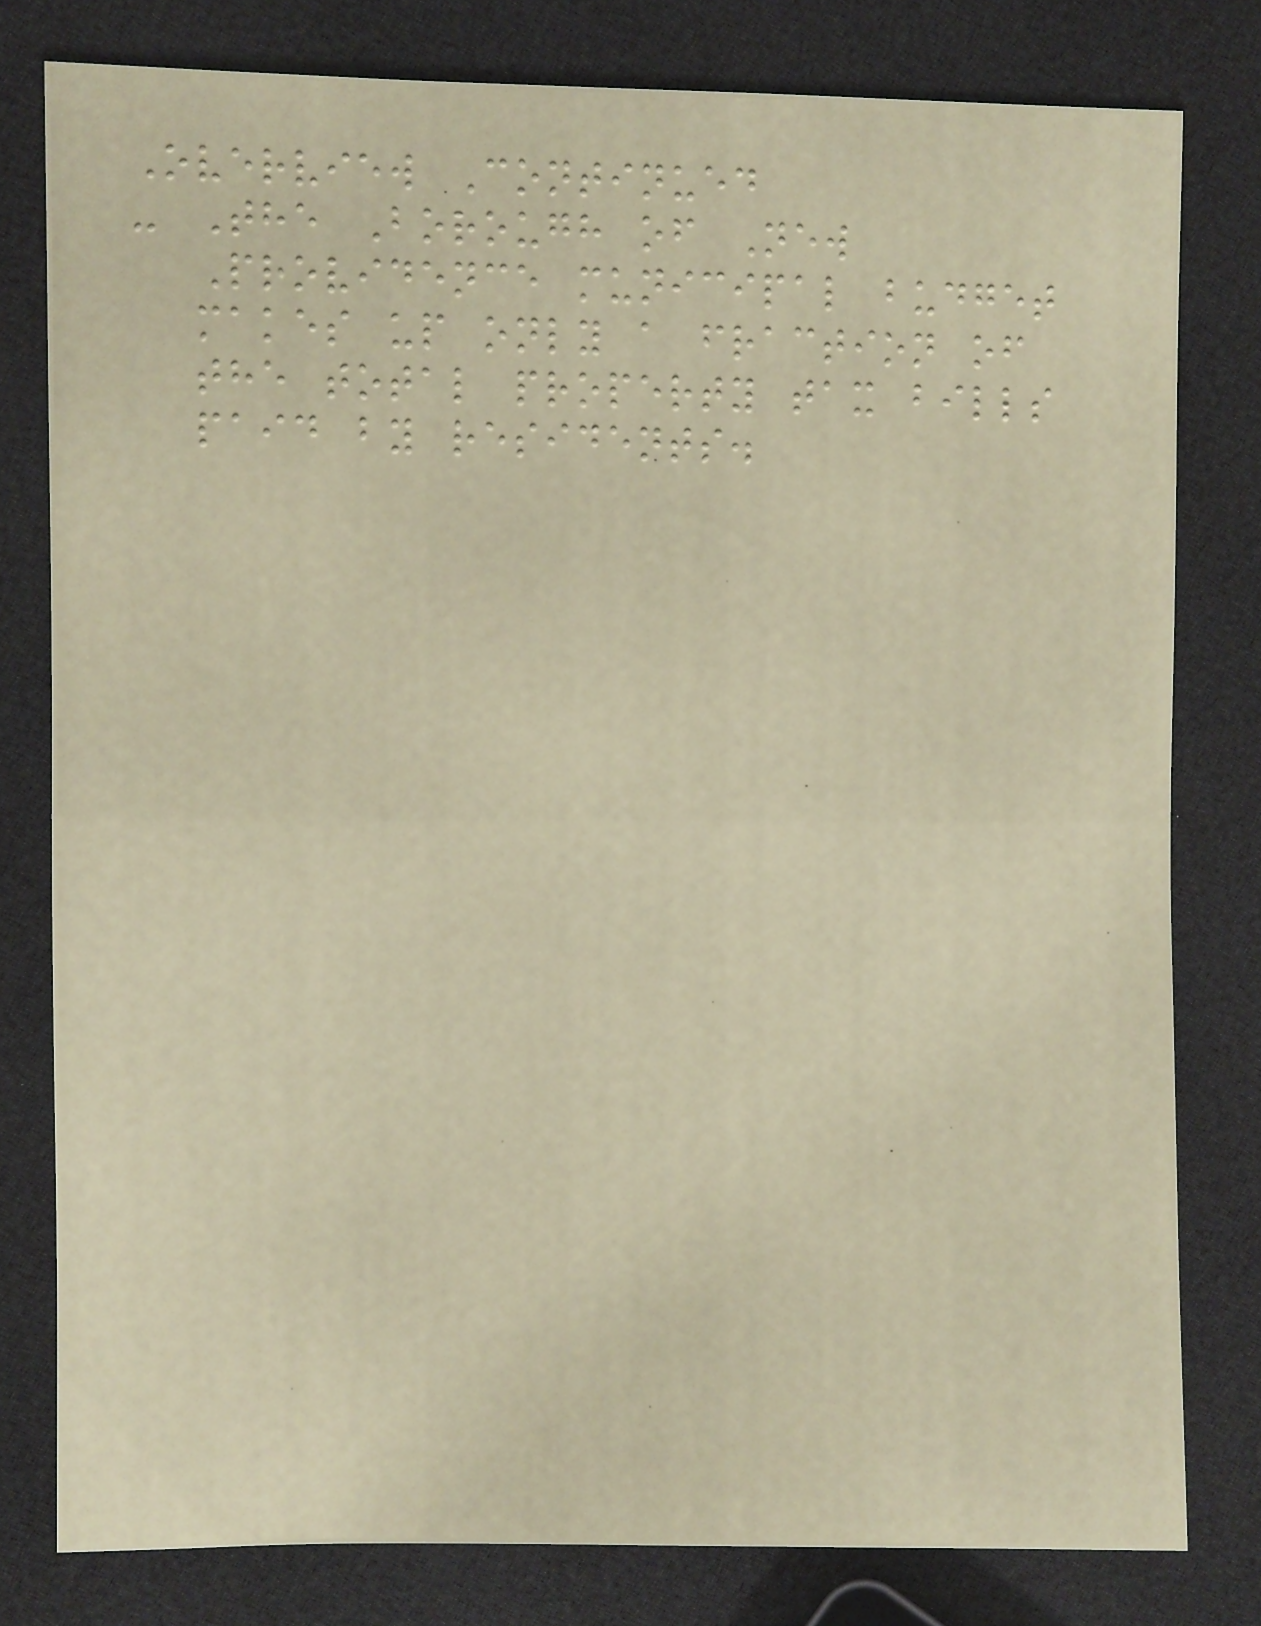Overview Continued
- The Borough of New
Providence municipal budget
makes up only a fraction of
the total property tax bills
paid by residents.
